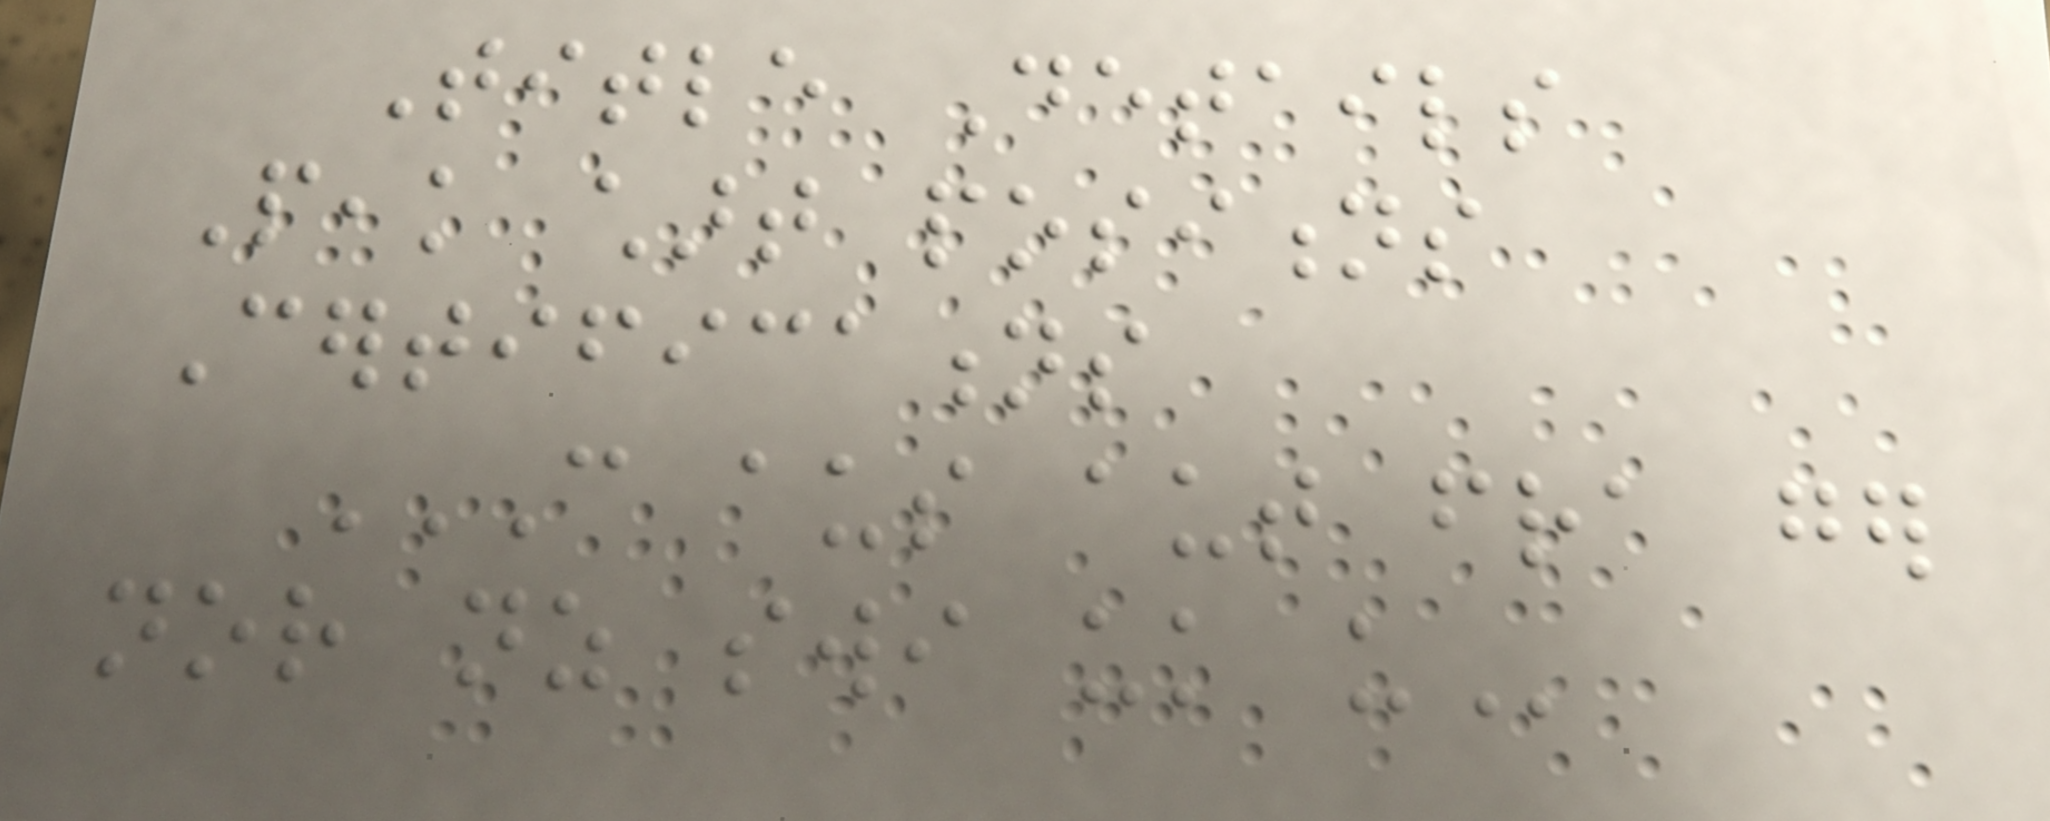Title Details
Peak chart positions
Certifications
CAN AUS AUT FRA GER
NOR NZ SWI UK US
